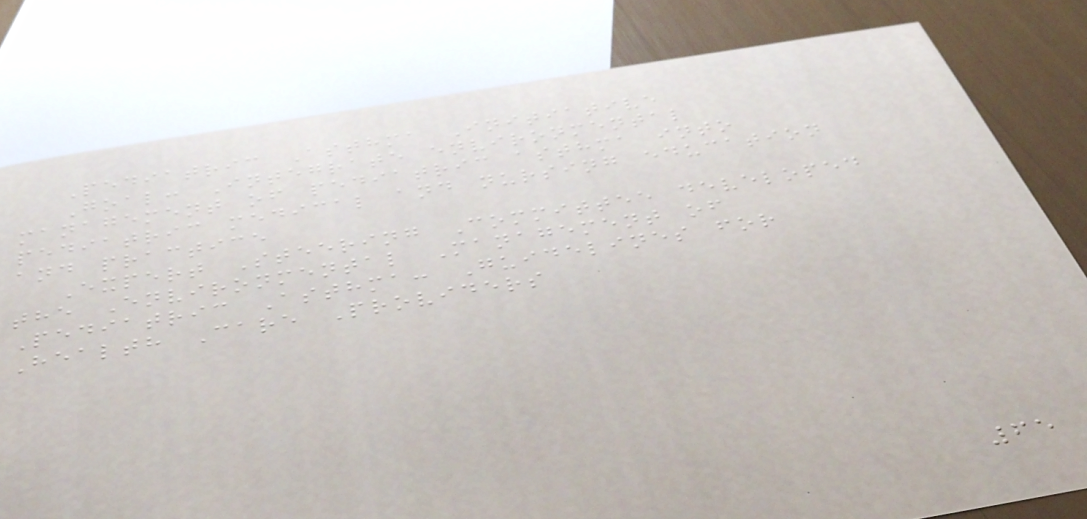Pediatric Asthma Initiative
Goal: Integrate environmental
management of pediatric asthma into
pediatric medical and nursing education
and practice
Expert Steering Committee developed
the Environmental Management of
Pediatric Asthma: Guidelines for
Health Care Providers
65
